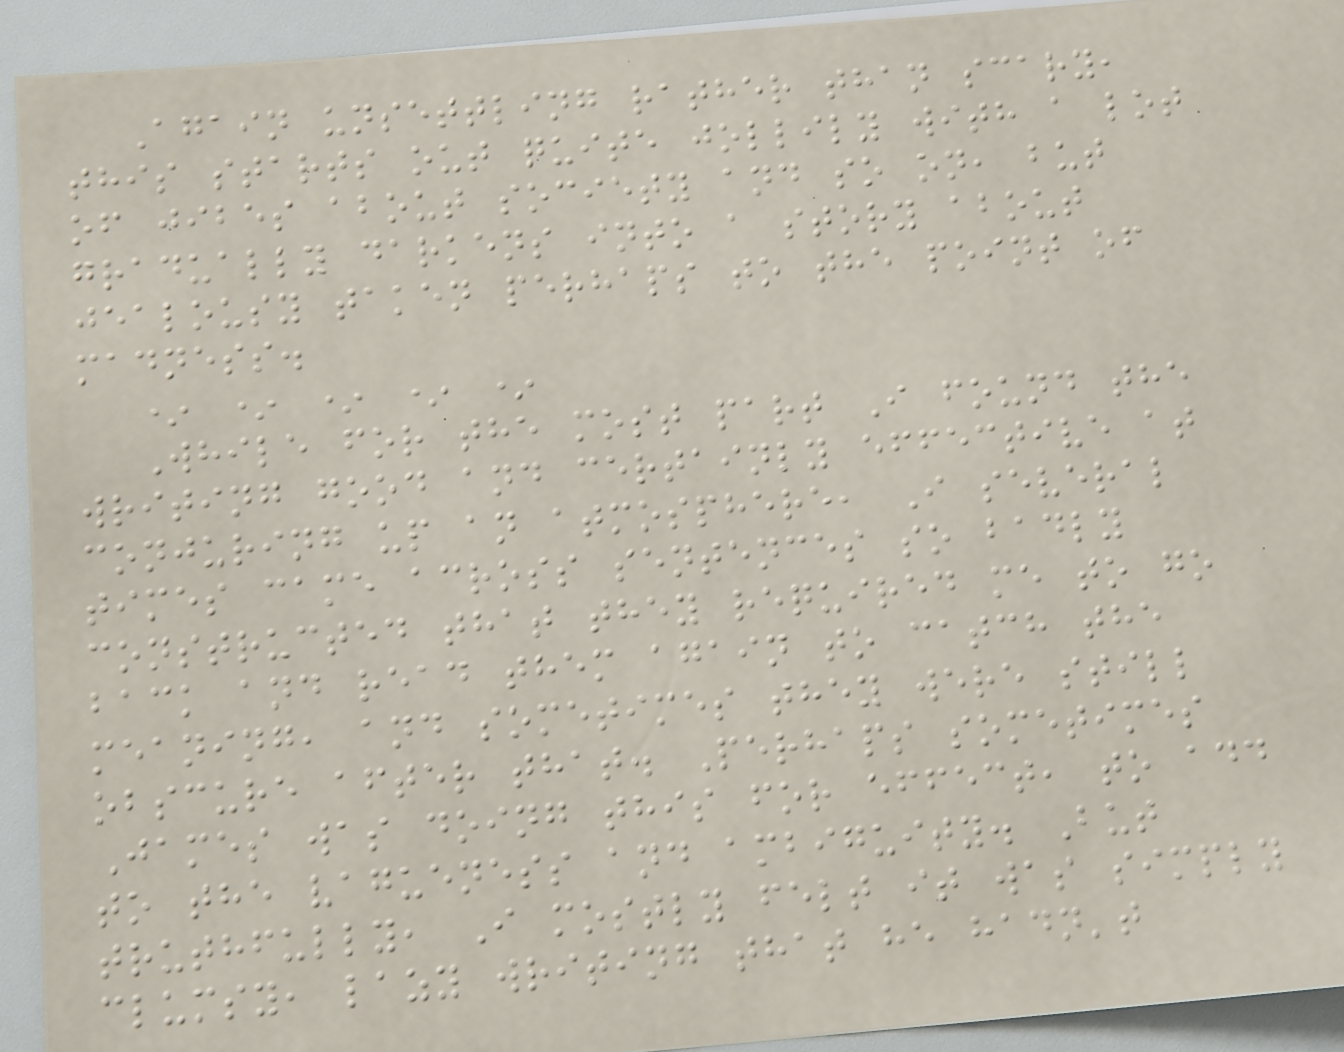Again unsettling rather than scary,
this starts out quite jollily with a lot
of jibes about society and so on, but
gradually darkens into a story about
jealousy taken perhaps to the point of
madness.
* * * * *
While for the most part I found the
writing good and certainly effective at
conjuring up an atmosphere, I several
times came across sentences so badly
constructed that they required me to go
back and read them again to catch the
meaning, and sometimes they were still
obscure after that. Perhaps sometimes
James was doing this for effect, to add
to the vagueness and ambiguity. But
truthfully, I mostly felt it was simply
clumsy, lazy writing that he hadn't
